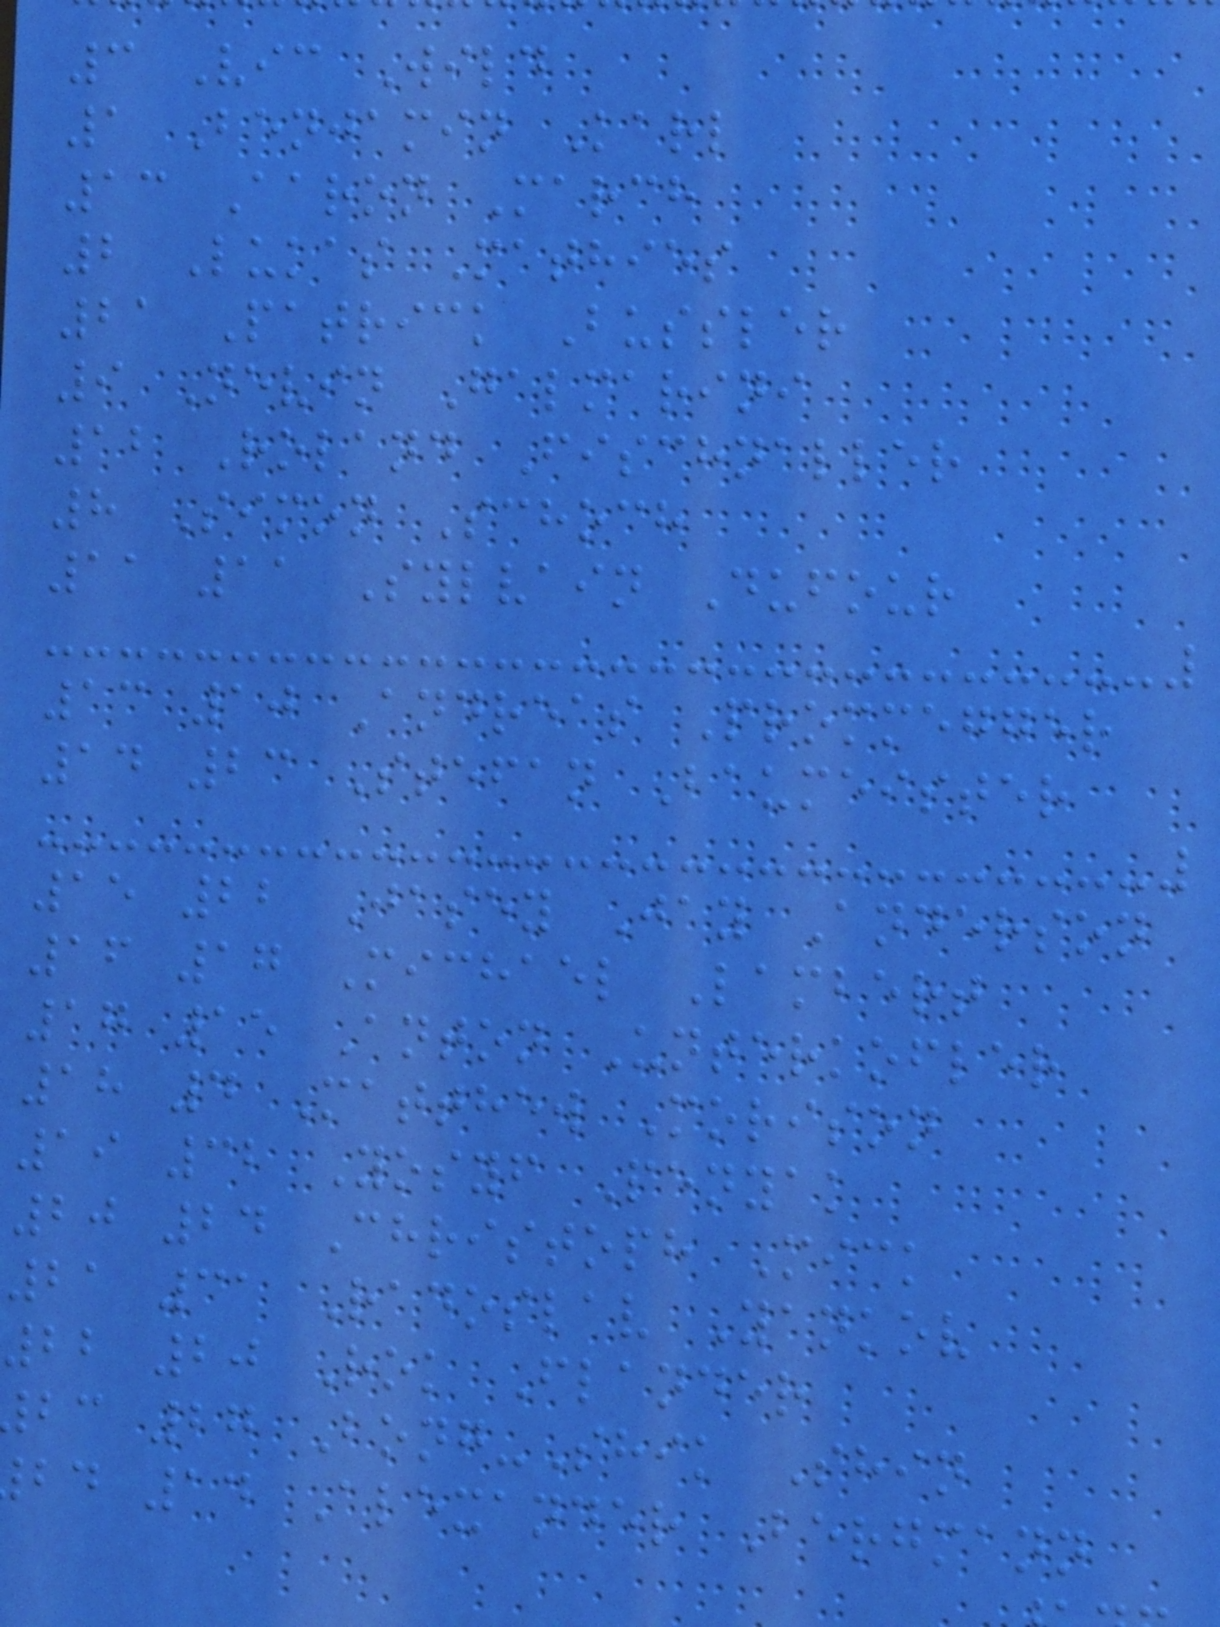3 Vic Wild
1 Benjamin Karl
13 Aaron March
2 Lukas Mathies
21 Patrick Bussler
9 Nevin Galmarini
12 Roland Fischnaller
8 Simon Schoch
11 11 Sylvain Dufour
13 10 Andreas Prommegger
14 23 Stefan Baumeister
15 22 Jasey Jay Anderson
16 17 Michael Lambert
17 15 Anton Unterkofler
18 4 Matthew Morison
19 32 Yosyf Penyak
20 24 Christoph Mick
21 31 Radoslav Yankov
22 20 Rok Flander
bc 27 Bong-Shik Shin
bd 14 Alexander Bergmann
